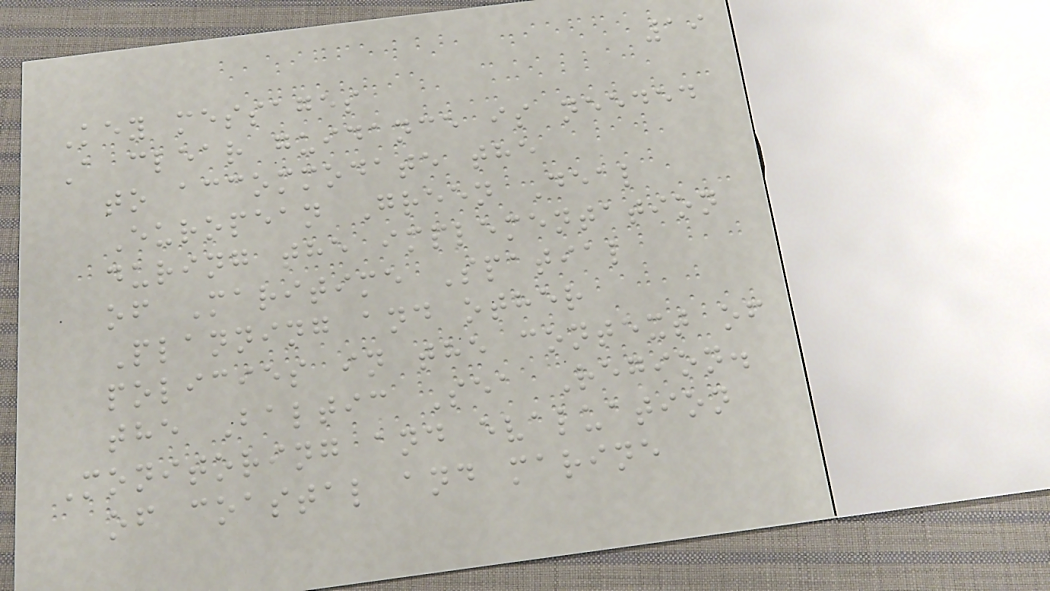19
Key messages
A clear guidance is needed
to accommodate the
European Green Deal
during the implementation
of Maritime Spatial
Planning and other
policies in the context of
the Baltic Sea Region.
Monitoring and evaluation
of coastal and marine
